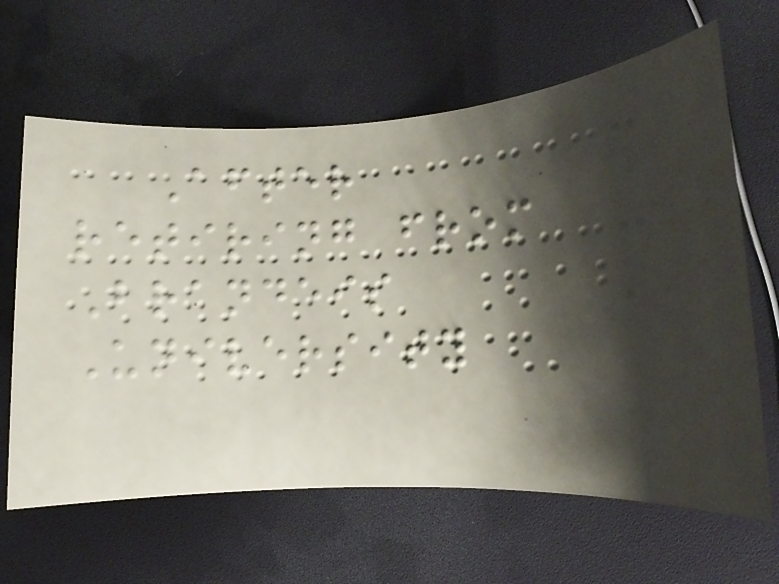After
retiring from
Brandeis
University
